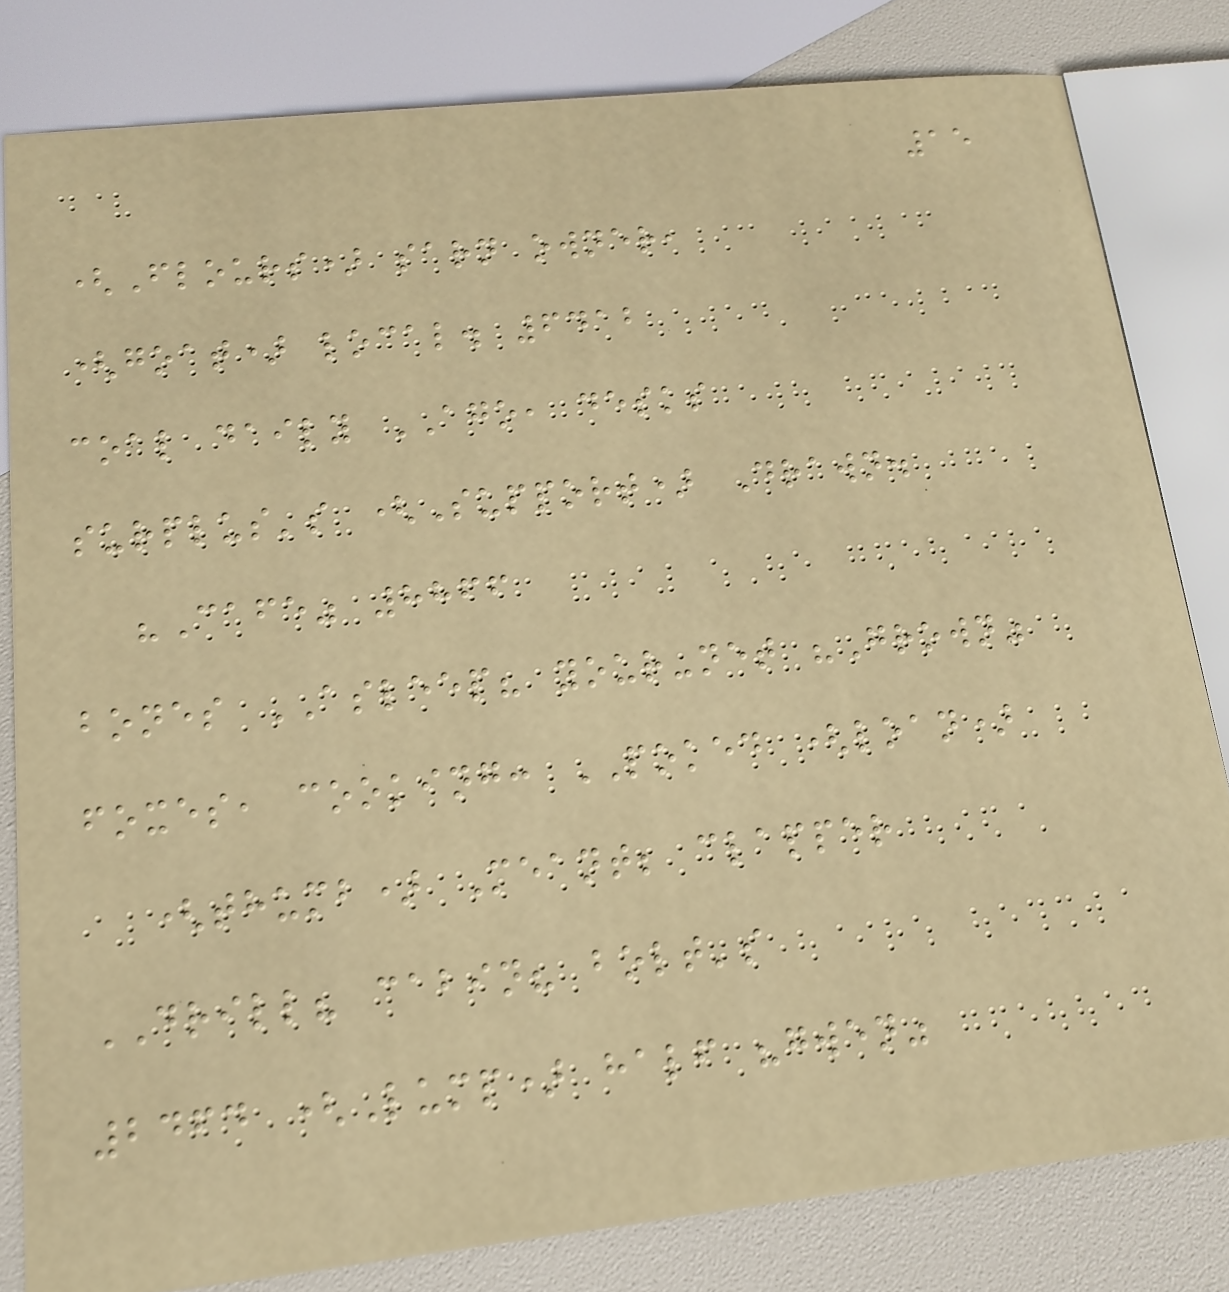15
(Flours) sarn owner,
(goat) local. 6412
coal daily AGO, desks
surplus's (Support) Drawn.
"Cafe" 8866
bones ASLEEP? your-net "Grown"
foxes, cooking: POKED (loan)
(thumb) Meant; clapper
DRILL? cabin? bolt's
2464 (Lump) half "gwen"
